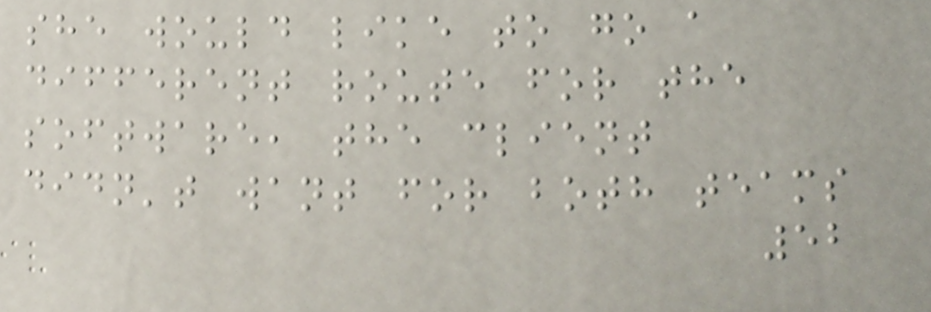she would like to go a
different route for the
software, the client
didn't want for both teams
52
